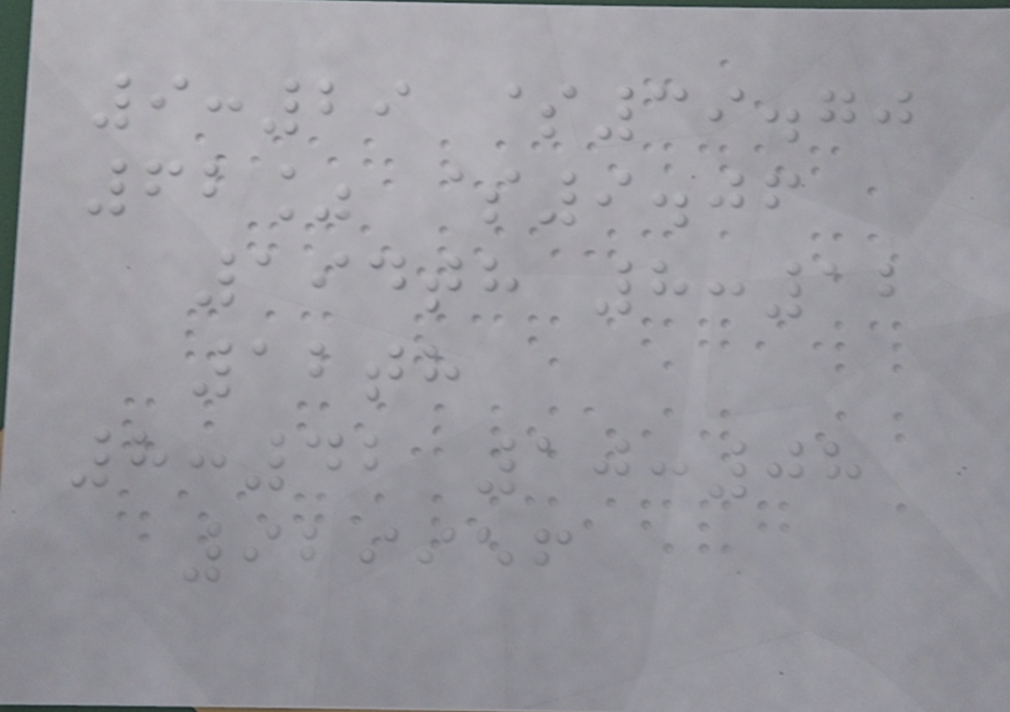9:29 $39.70
62% $9.06
194th 8:12
12th
8:42 10:08
929956
